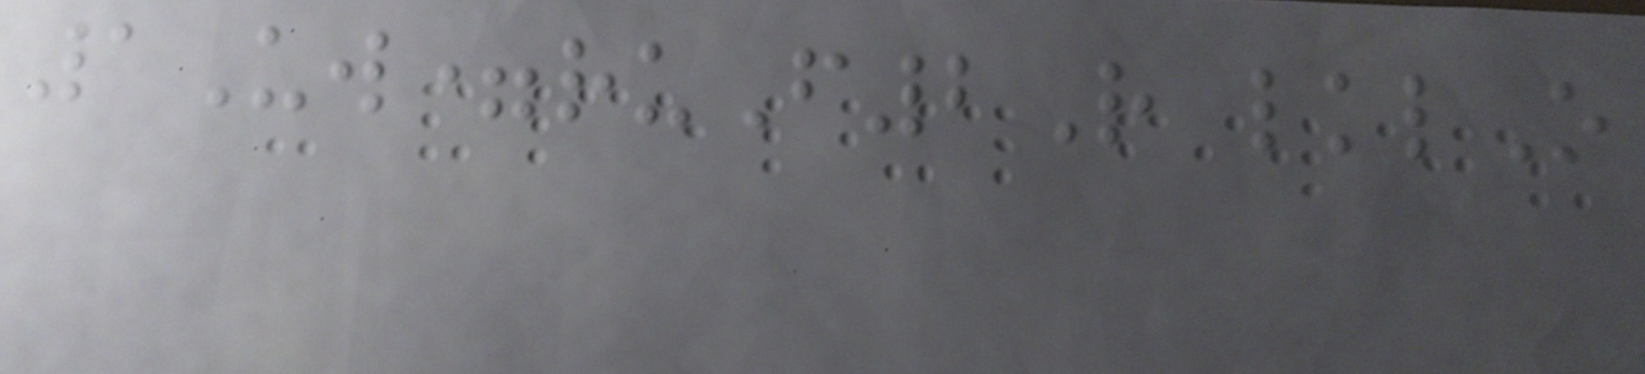1Uw=ruF2R lklO
